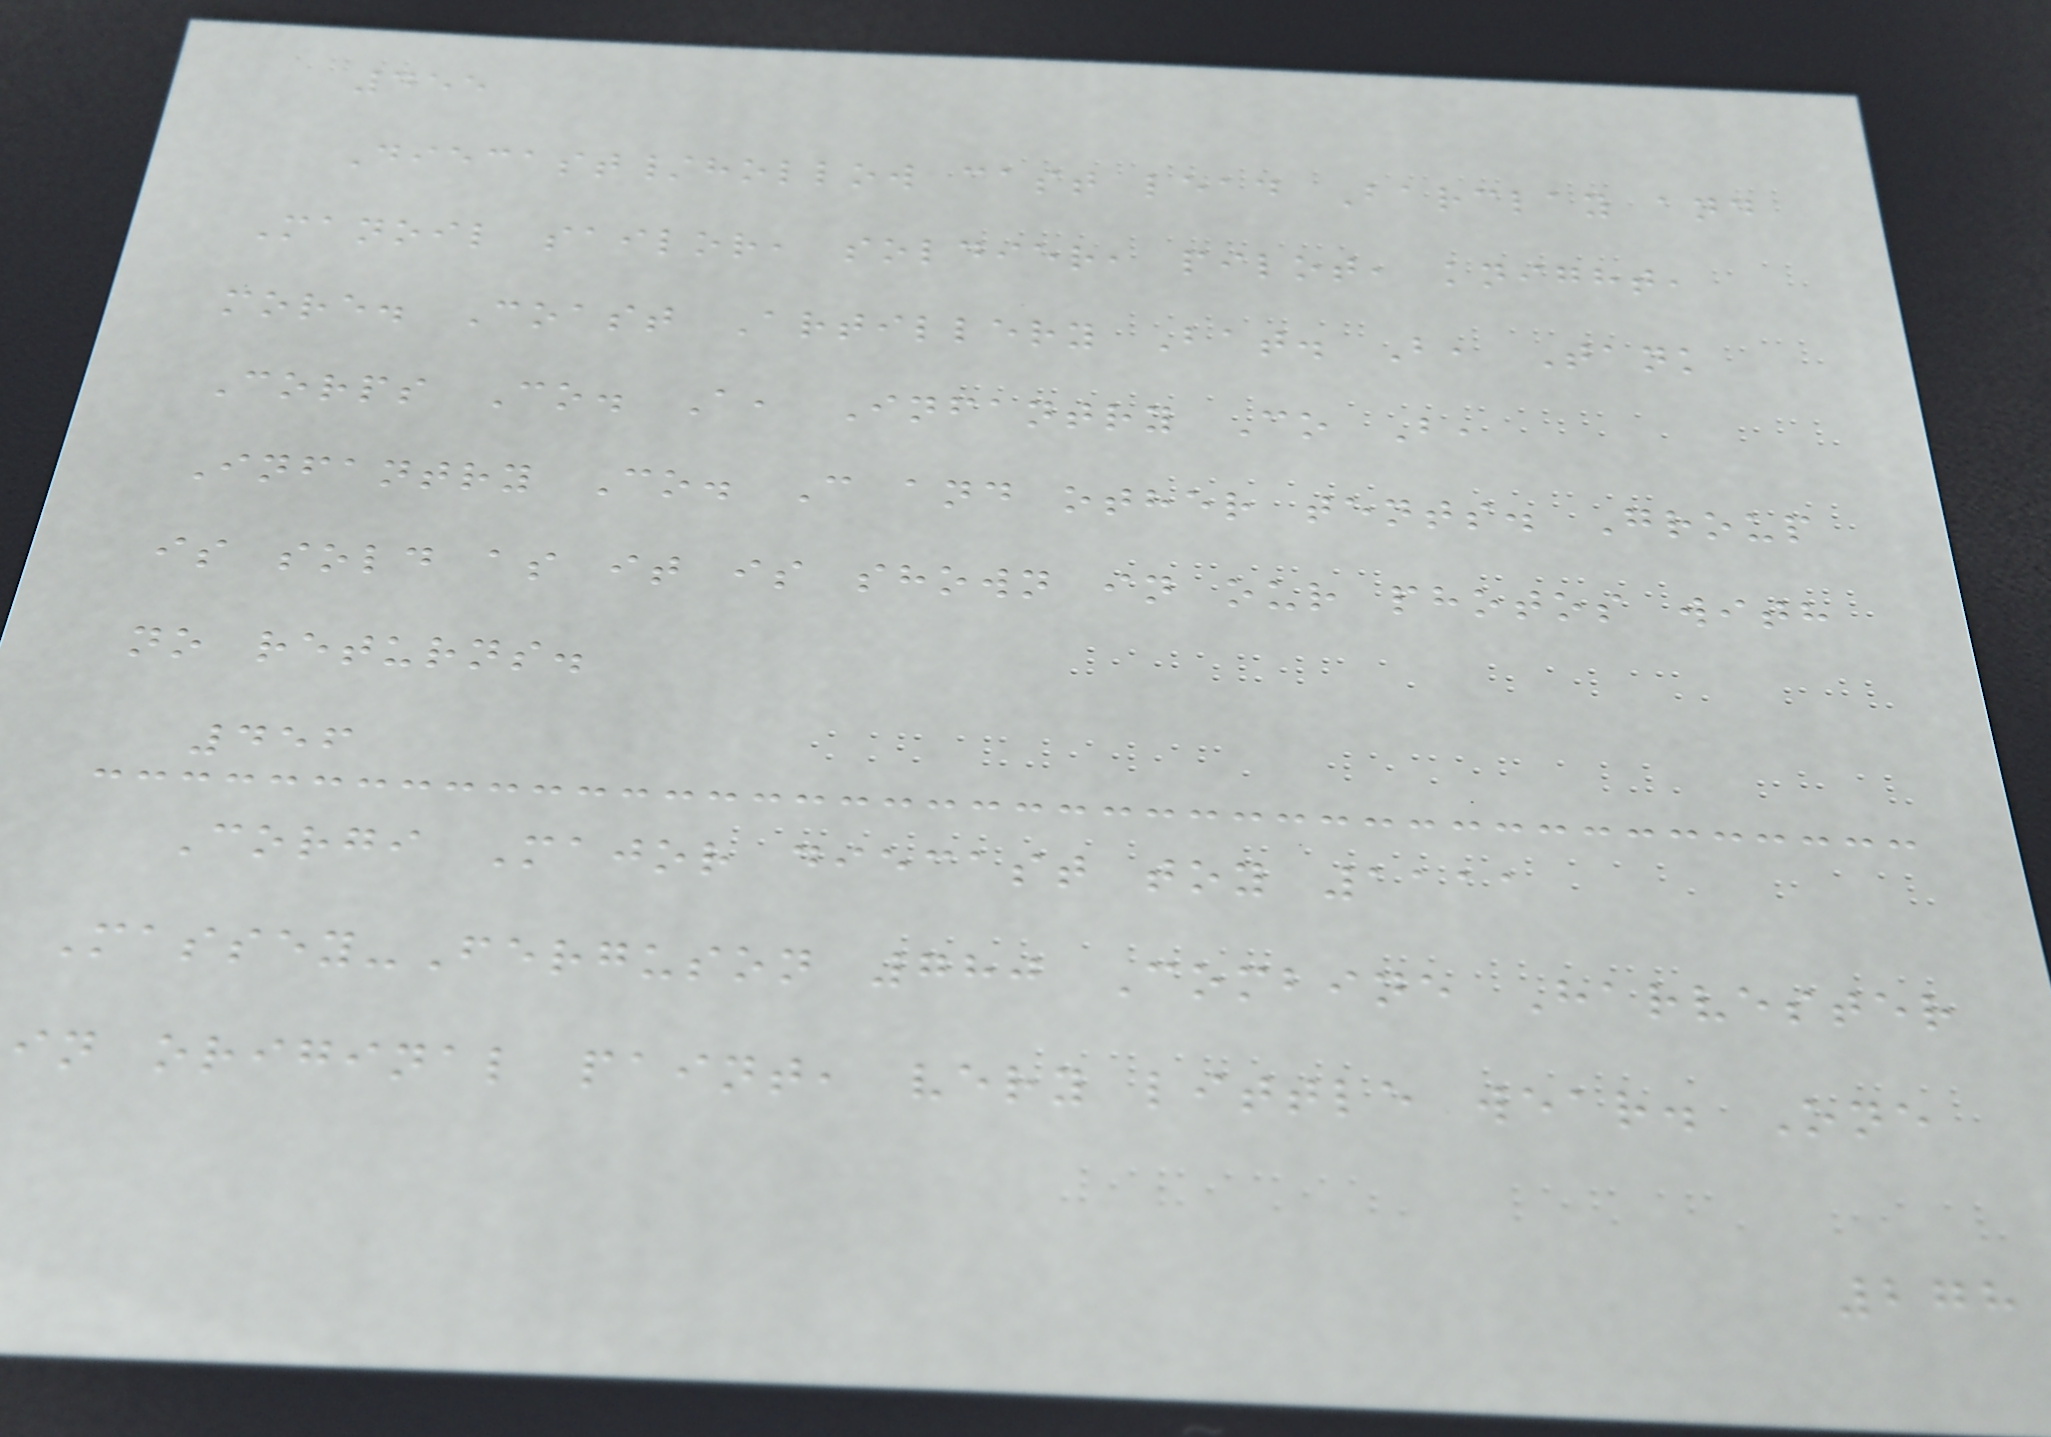455
Diecast/hollow cast lead Barclay and
Manoil sailor, soldier, pilot, knight,
more. Coast Artillery Bat. B, Tank
Corps Co. A, Infantry Co B,
Infantry Co. C and other tents. Group
is sold as it is shown in our photos with
no returns.
456
Corgi Major diecast toy 1111
Massey-Ferguson 780 Combine Harvester
in original paint, very little wear. One
278
